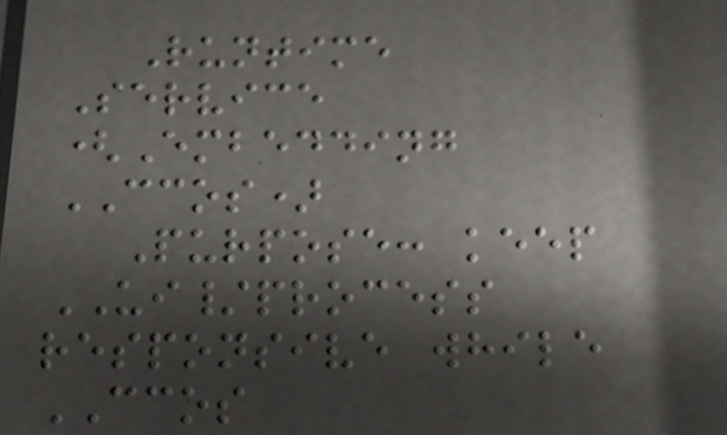Runtime
Service
(Embedding
CCOS)
Purpose: keep
UI/process
responsive while
CCOS
